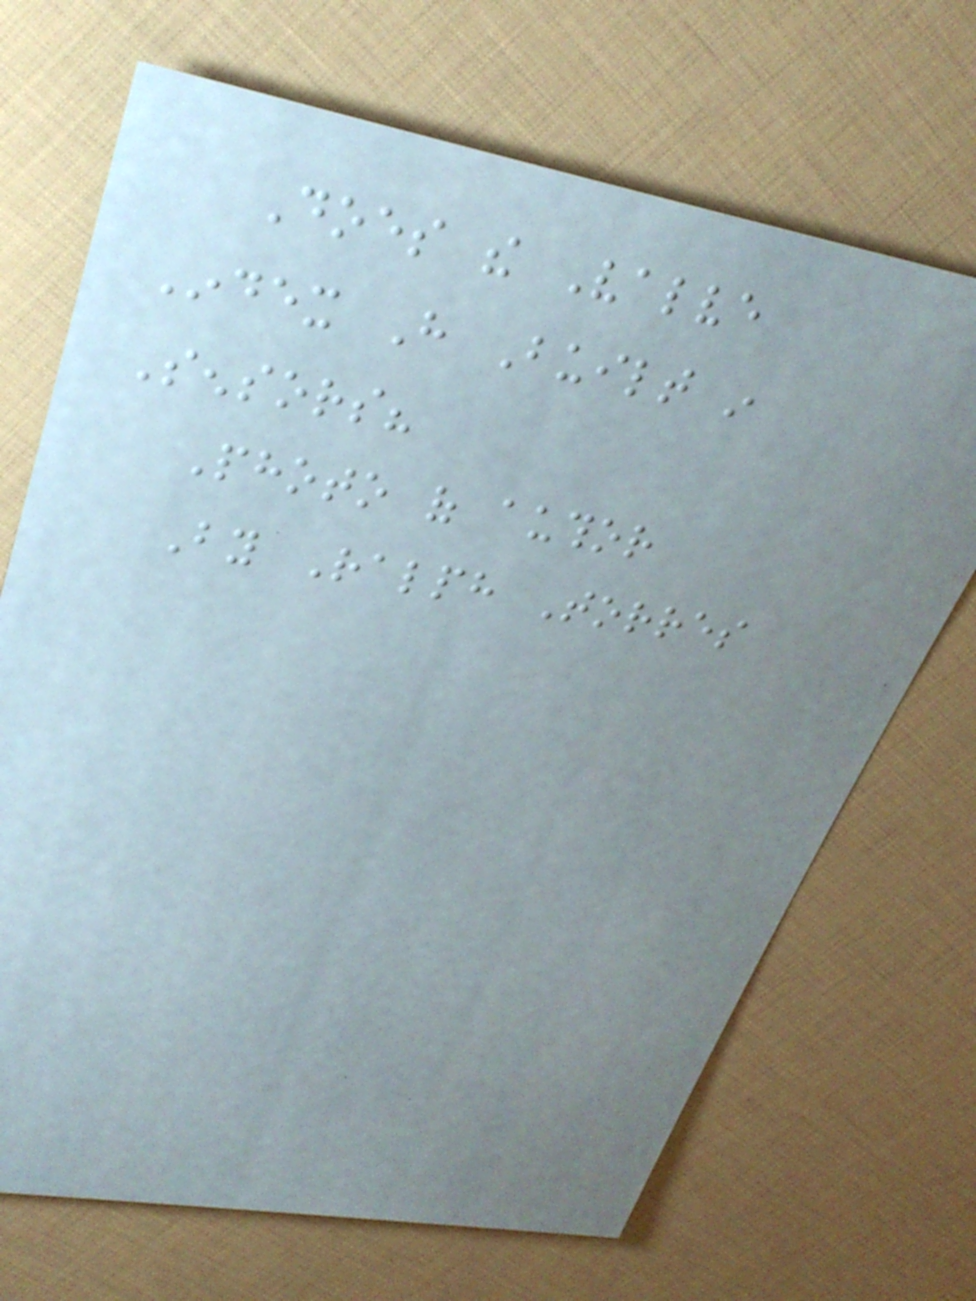Does the Valve
Index Have Built in
Sensors?
Photo of author
By Ralph Torres
